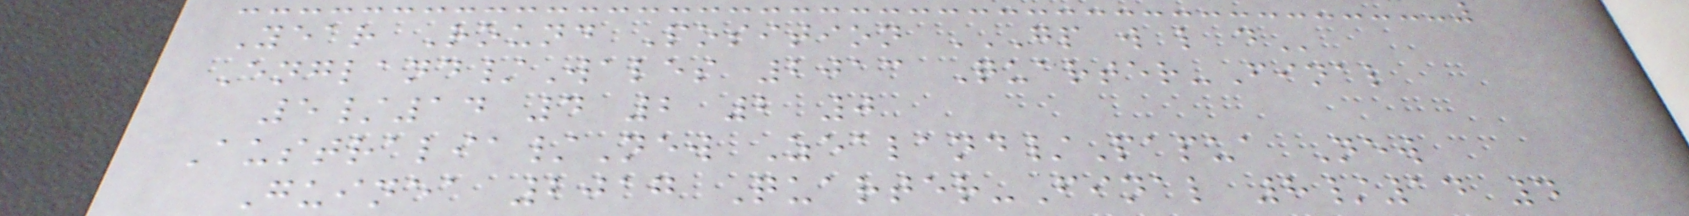Year Round Position GP W L D
England/Wales 2013 Quarter-Final
5/14 4 2 2 0
Australia/New Zealand/Papua New
Guinea 2017 Quarter-Final 8/14 4
